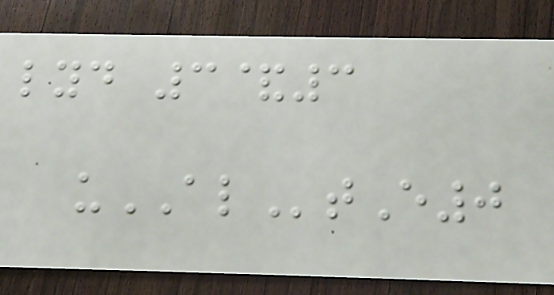lyd 3&3
uALtE0
